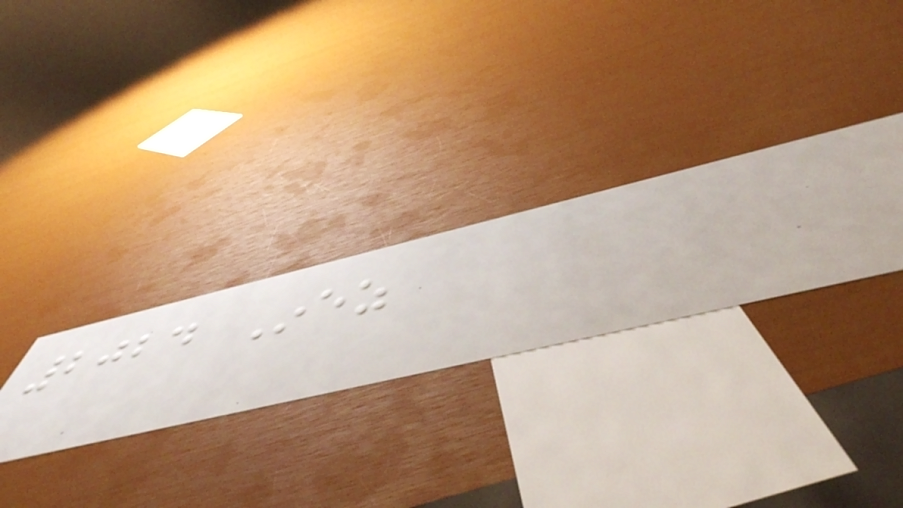2024 Inez
